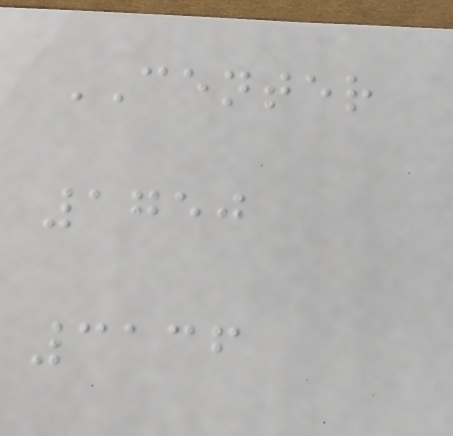CENTER
1750
3136
